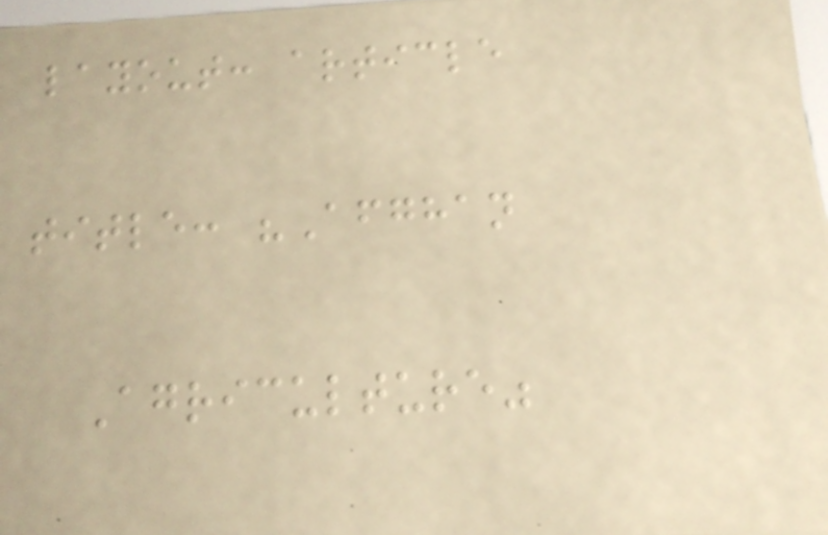layout: article
title: "Afghan
Agriculture"
